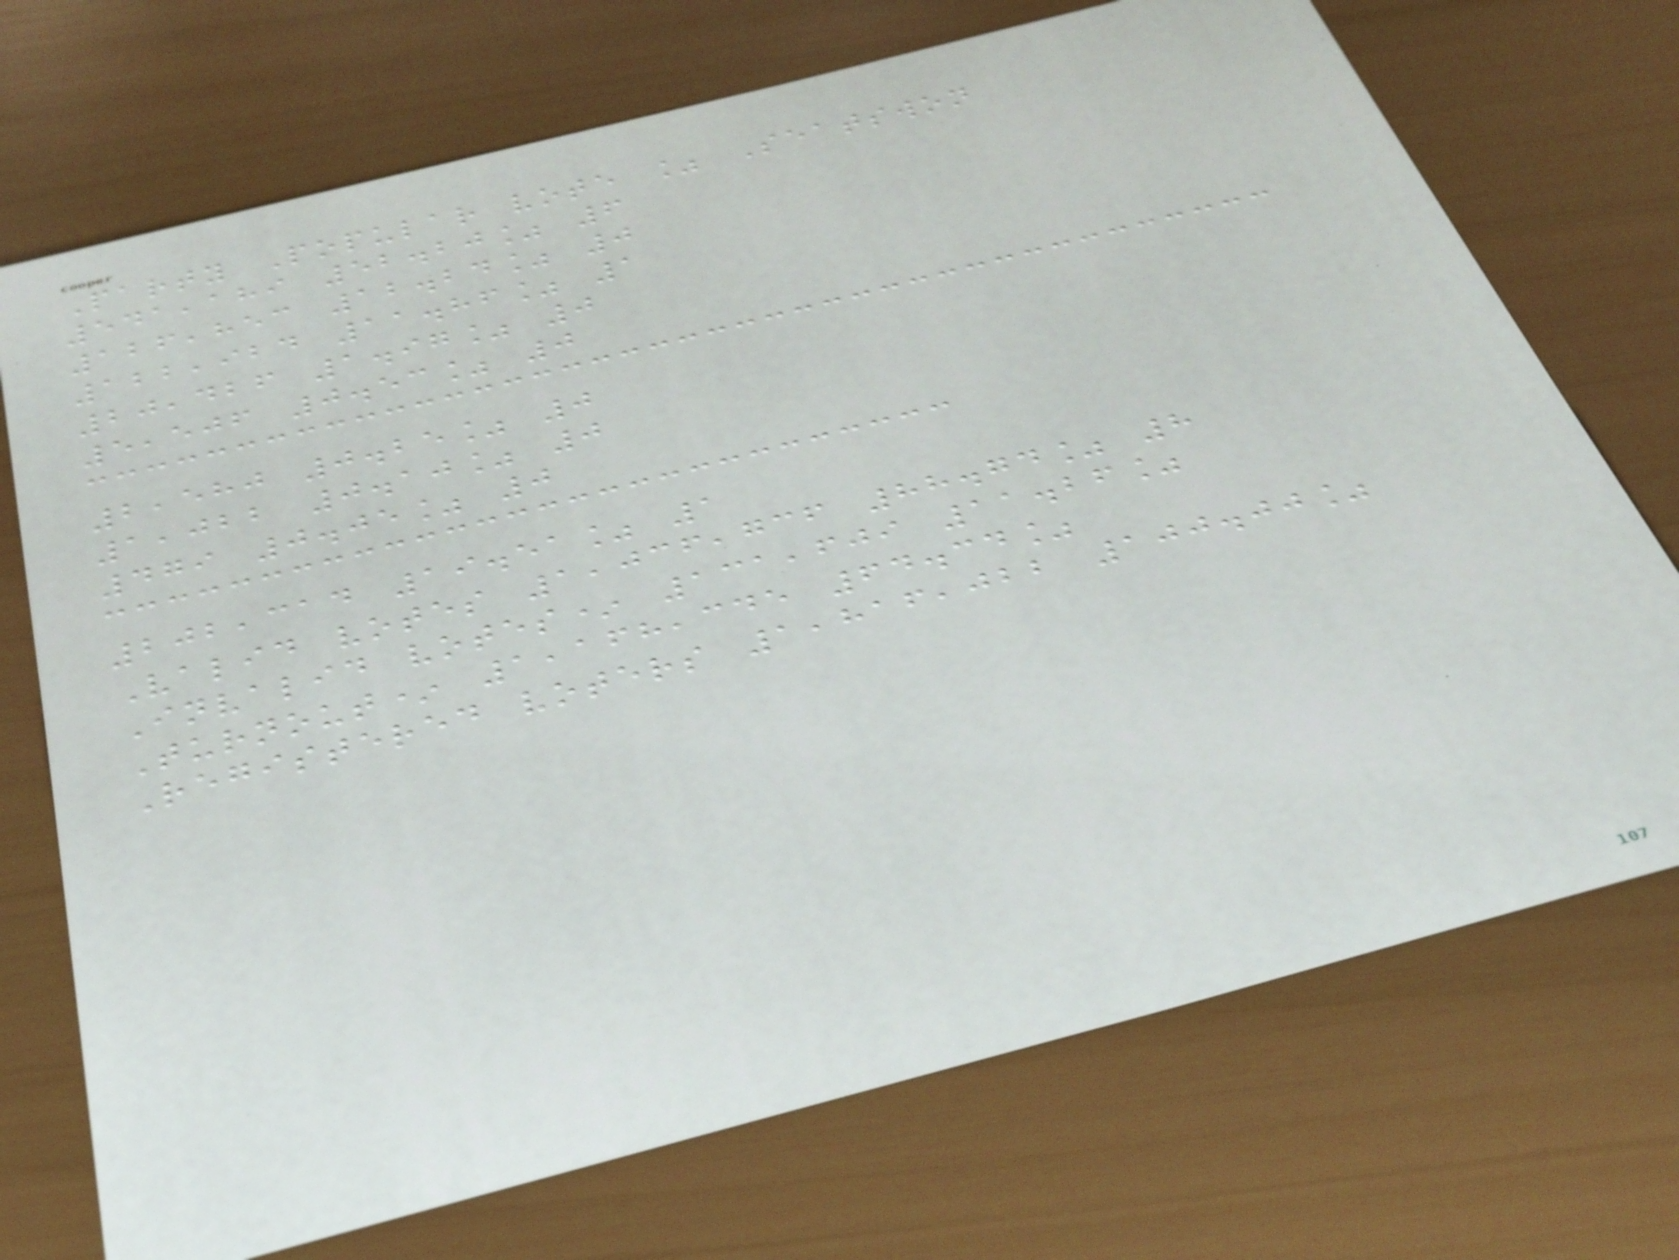Party Popular vote % Seatswon
541,189 52.20% 6
126,853 12.24% 0
122,924 11.86% 1
20,426 1.97% 0
5,506 0.53% 0
2,580 0.25% 0
1,022 0.10% 0
479 0.05% 0
202,314 19.51% 1
Valid votes 1,036,736 88.74% 8
Invalid votes* 131,609 11.26%
Turnout* 1,168,345 64.34%
Registered voters 1,816,022 100.00%
